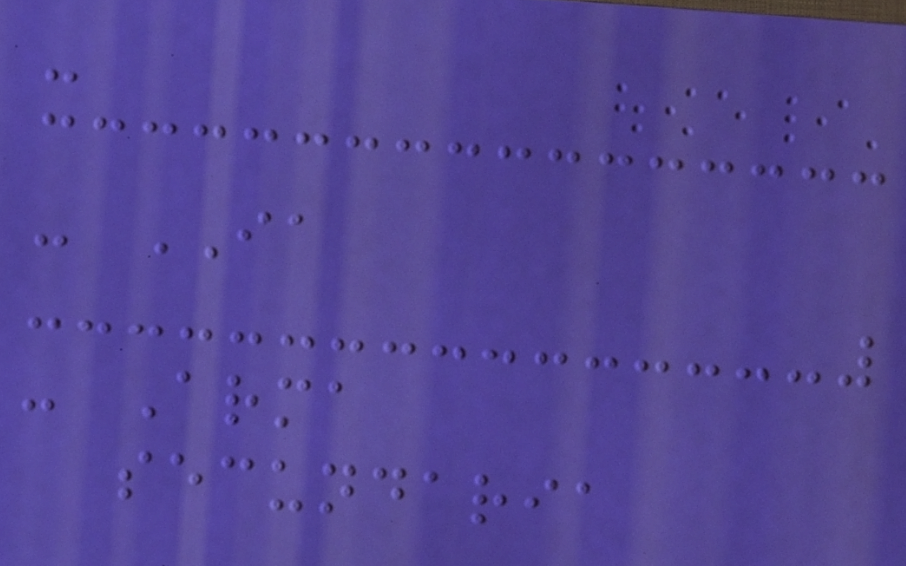-
- IA
- Arma
secundaria
